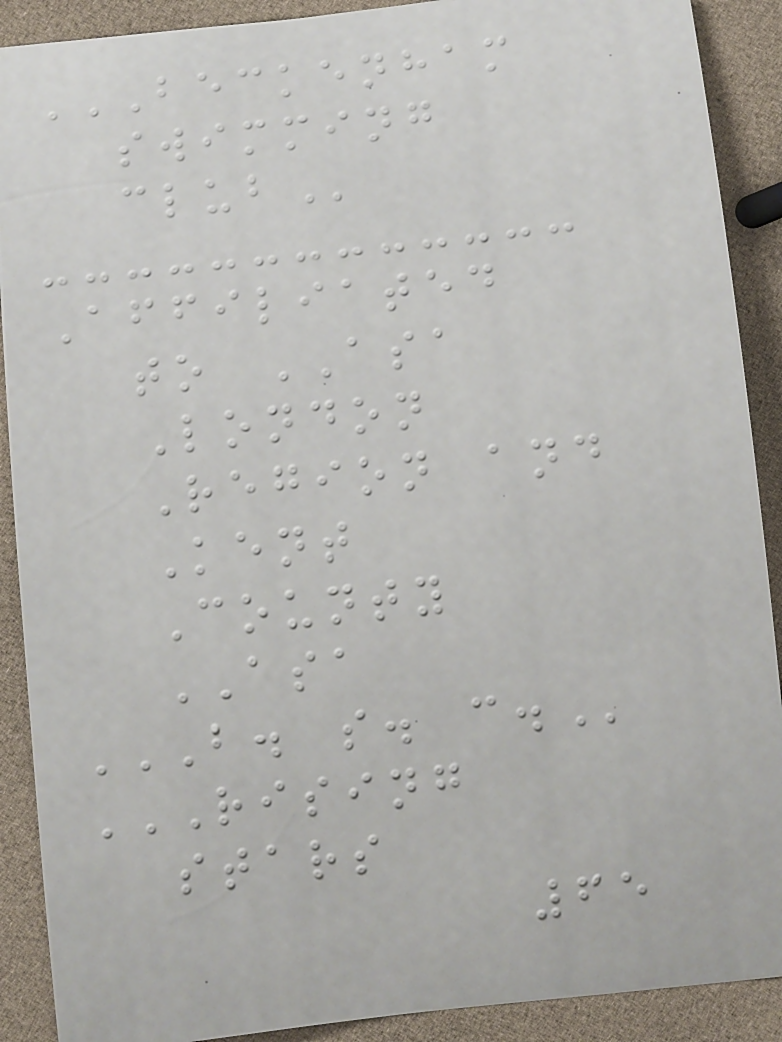BECKENHAM
SWIMMING
CLUB
Affiliated
to ASA
London
Region and
Kent
County
ASA
B. S. C.
RISING
STARS
65
